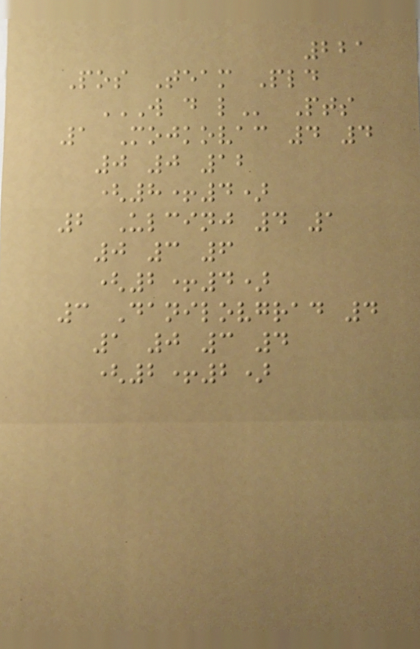221
Pos Team Pld
W D L Pts
1 Mojkovac 4 4
0 0 12
(8+4)
2 Ulcinj 4 1
0 3 6
(2+4)
3 Danilovgrad 4
1 0 3 4
(2+2)
